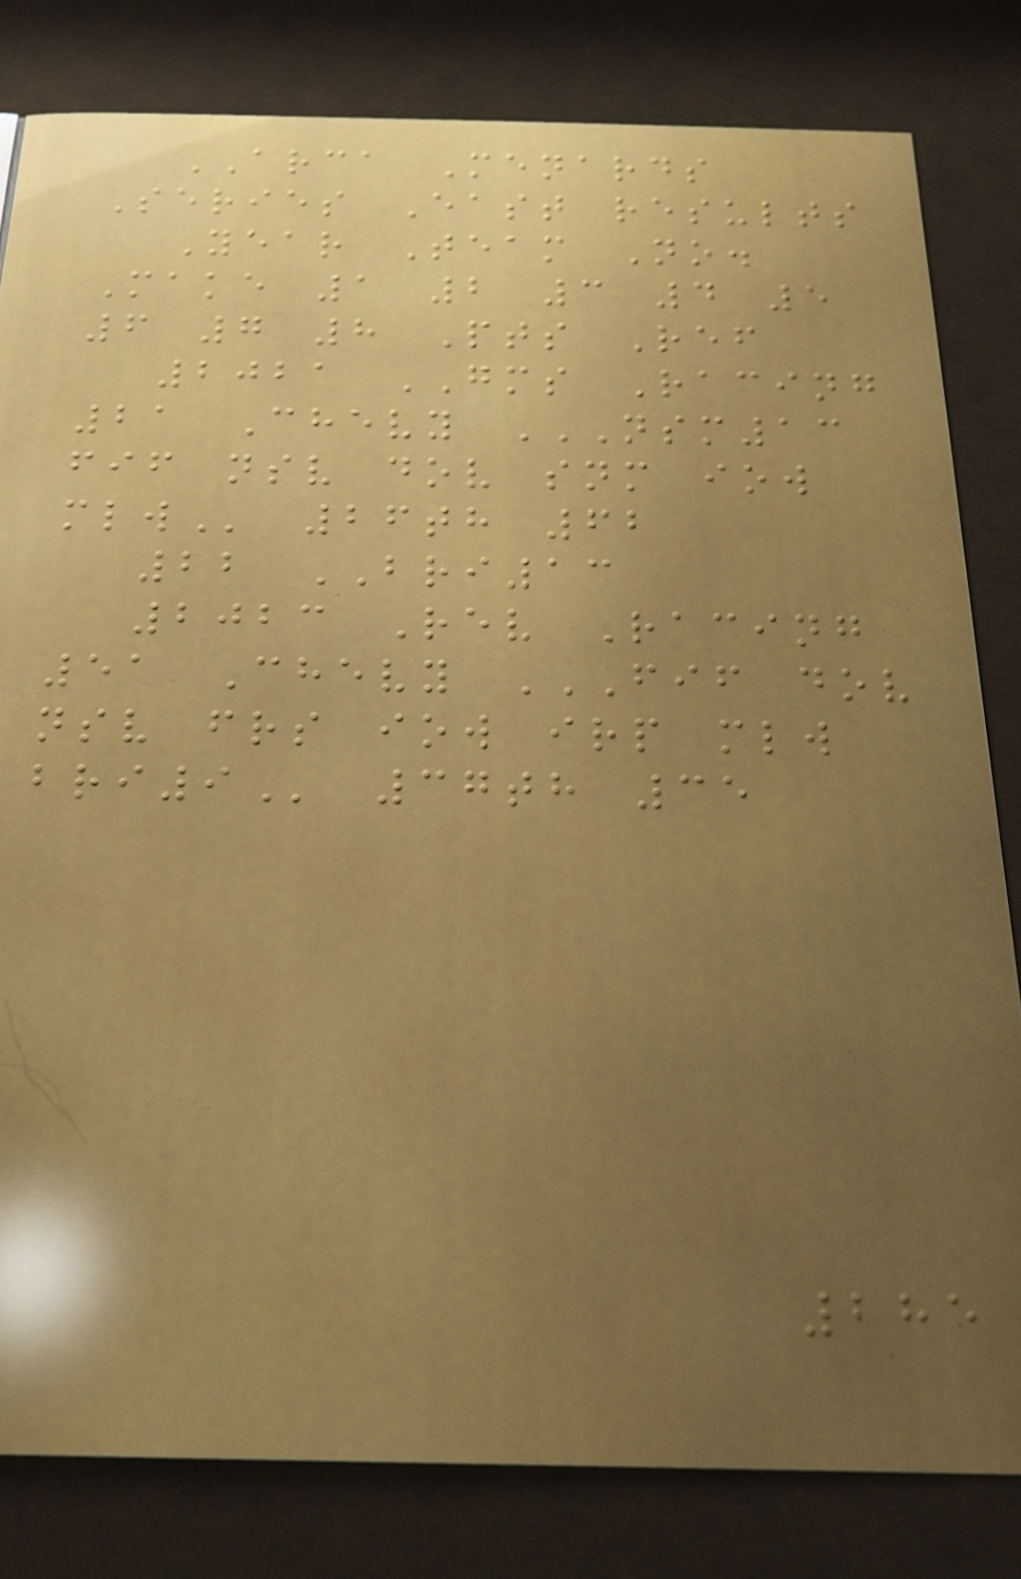ARCA Menards
Series East results
Year Team No.
Make 1 2 3 4 5
6 7 8 Pts Ref
2021 GMS Racing
21 Chevy NSM13
FIF NSV DOV SNM IOW
MLW 26th 62
22 BRI13
2023 Rev Racing
51 Chevy FIF DOV
NSV FRS IOW IRP MLW
BRI9 37th 35
285
